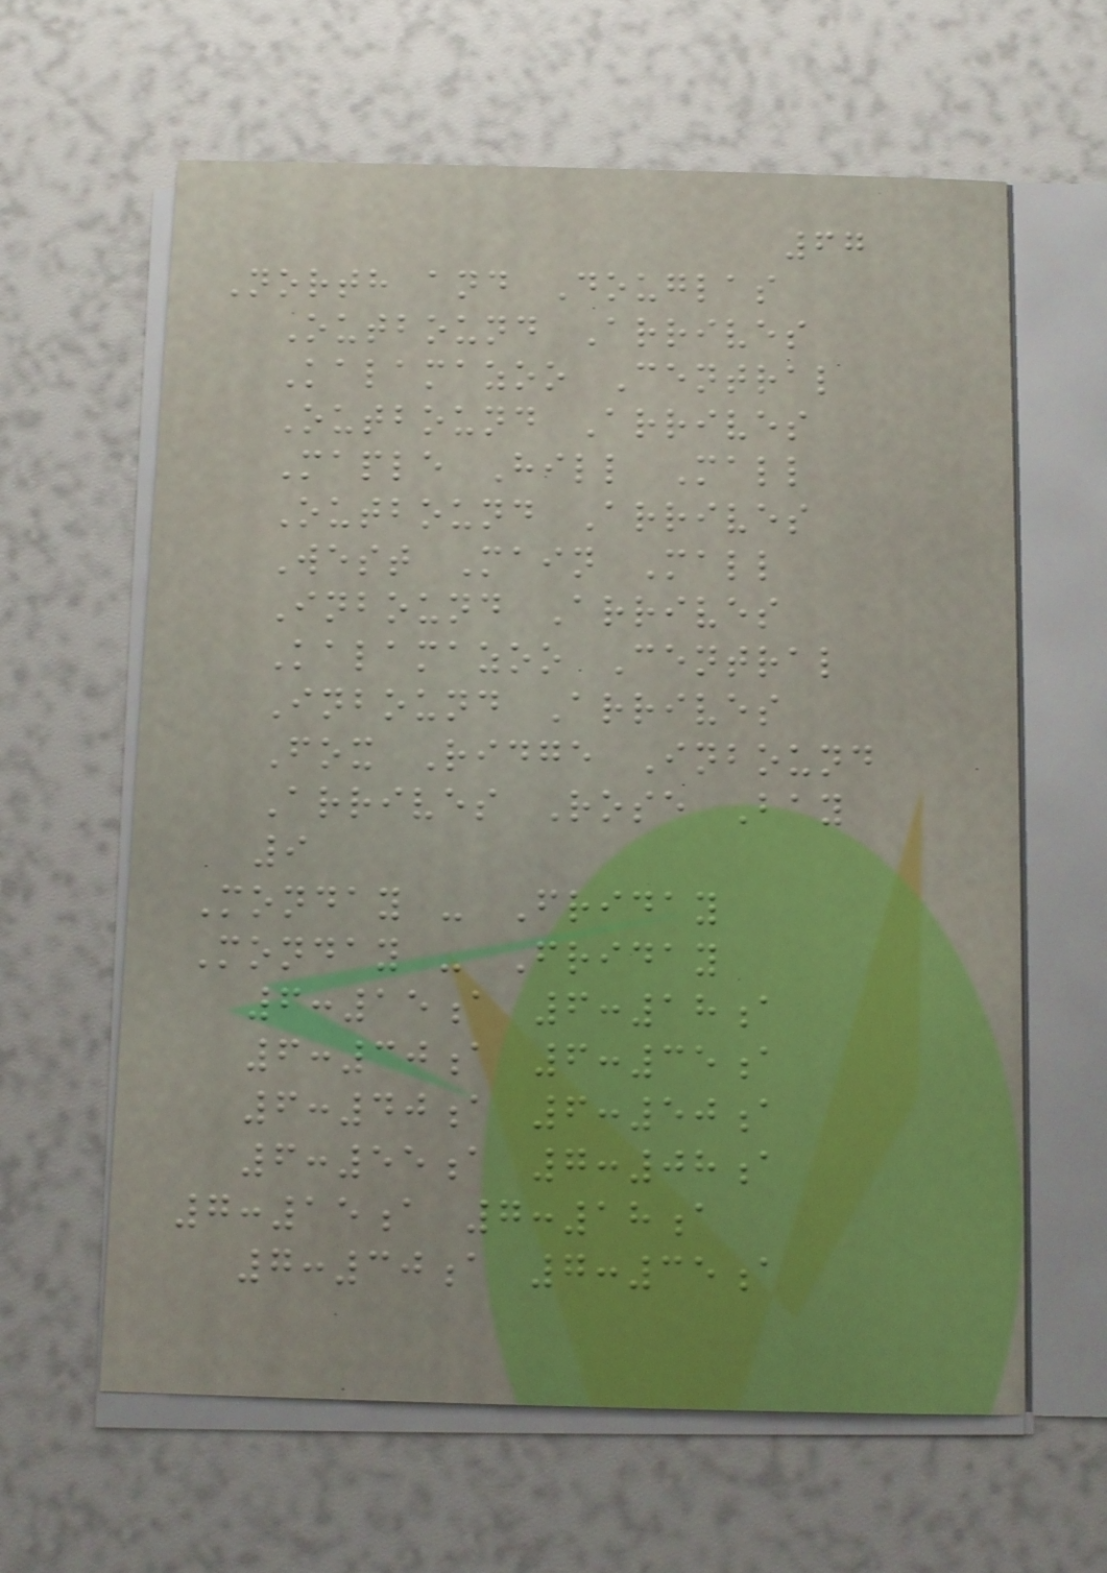67
North and Douglas
Outbound Arrives
Kalamazoo Central
Outbound Arrives
Maple Hill Mall
Outbound Arrives
West Main Mall
Inbound Arrives
Kalamazoo Central
Inbound Arrives
Fox Ridge Inbound
Arrives Rose Bay
9
Monday - Friday
Monday - Friday
6:15a 6:18a
6:30a 6:35a
6:40a 6:50a
6:55a 7:08a
7:15a 7:18a
7:30a 7:35a
